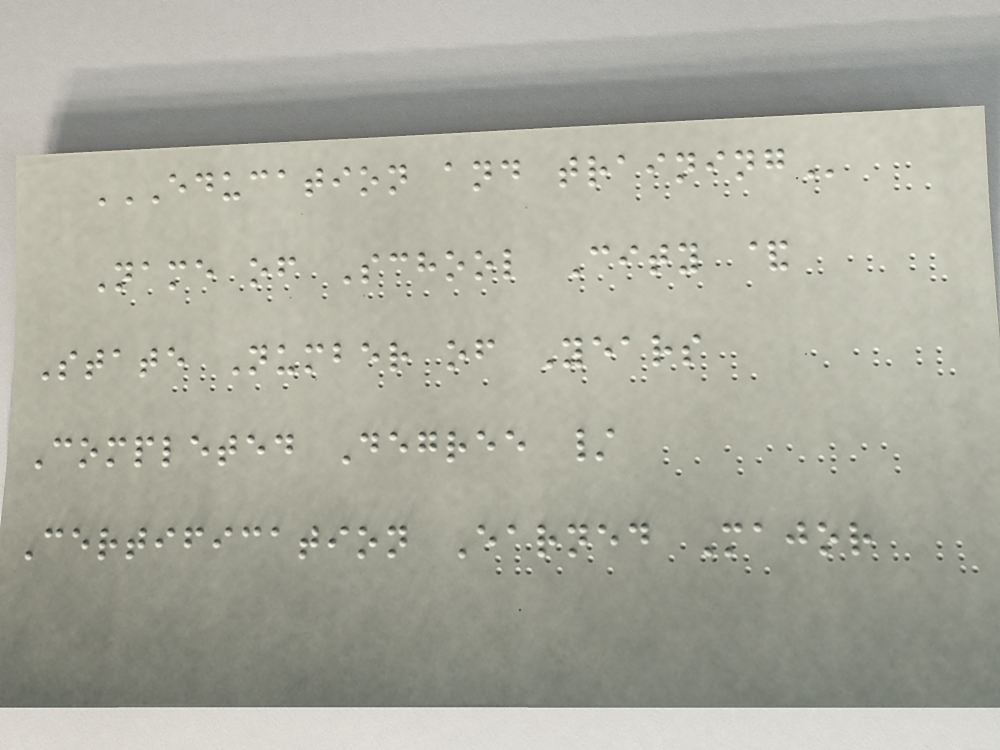EDUCATION AND TRAINING
Name of School City &
State Number of Years
Completed Degree /
Certification Earned Major
